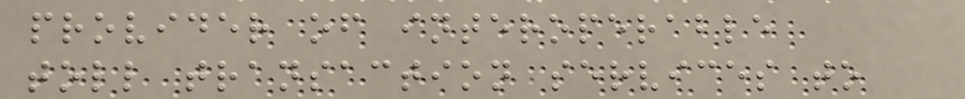provider of interoperable
toll transaction services to
